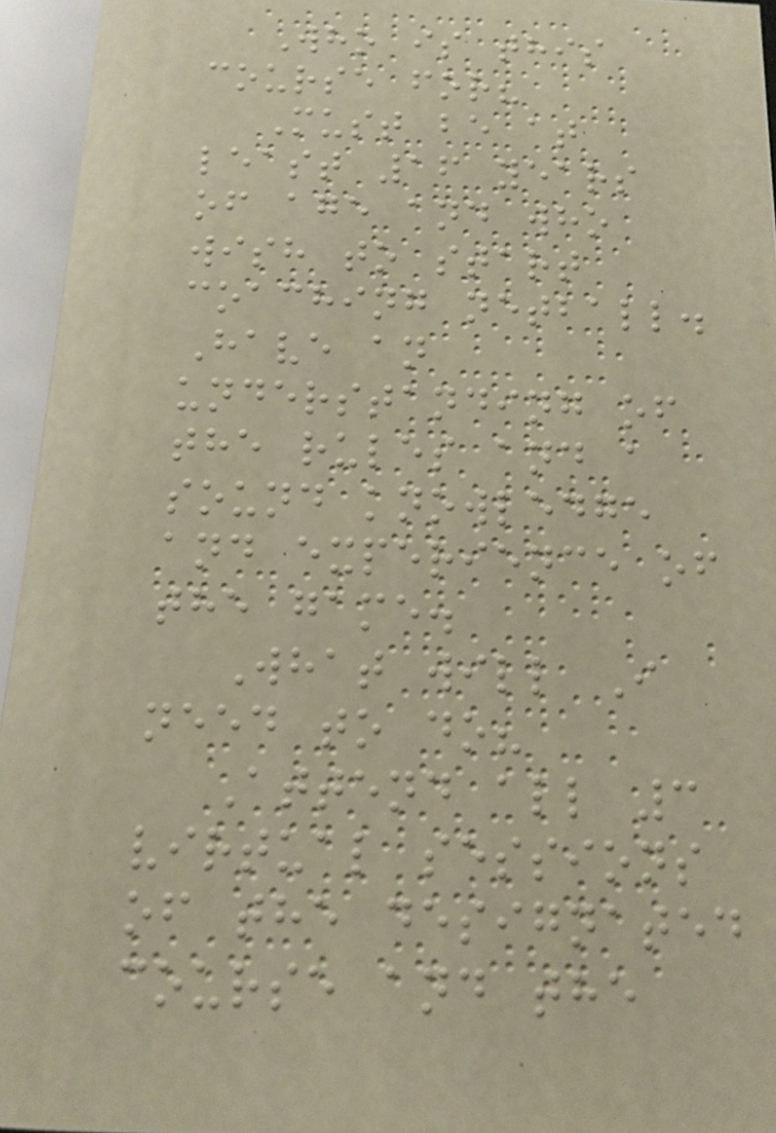Who is this
course for?
Must be at
least 16 years
of age and who
wish to start
coaching netball.
Have an
understanding of
the rules and a
sound knowledge
and experience of
the game.
What will I
need to do?
Attend all 3
virtual sessions
of the designated
course and the
